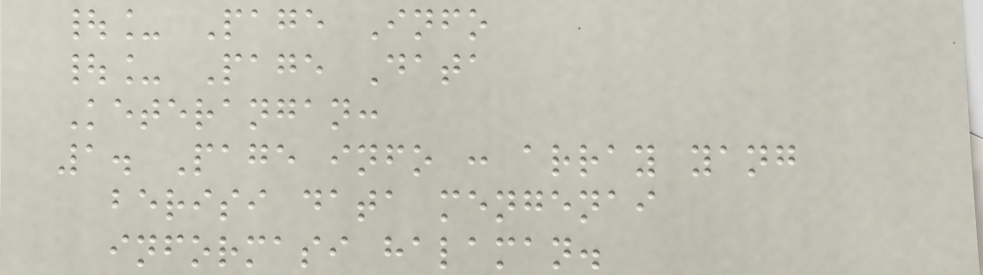|_ Page Info
|_ Page Data
Keterangan:
1. Page info : array yang
berisi data mengenai
informasi halaman.
